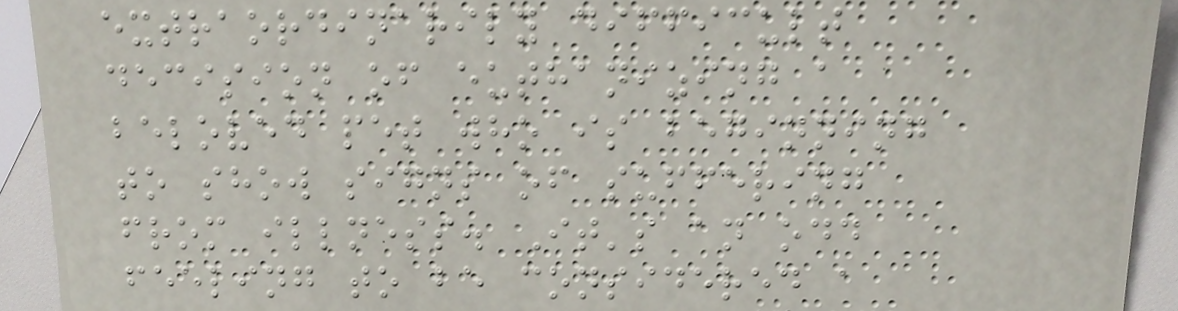extraordinarily difficult
decision of euthanizing a
beloved pet who is beginning
to show signs of suffering
from illness. It's an odd
feeling to be considered a
